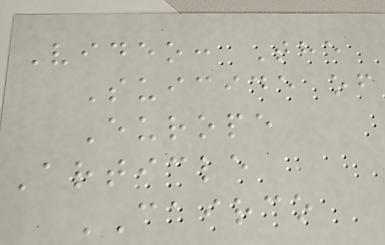Video: The
Suicide of
Europe
Article
CAIRCO
